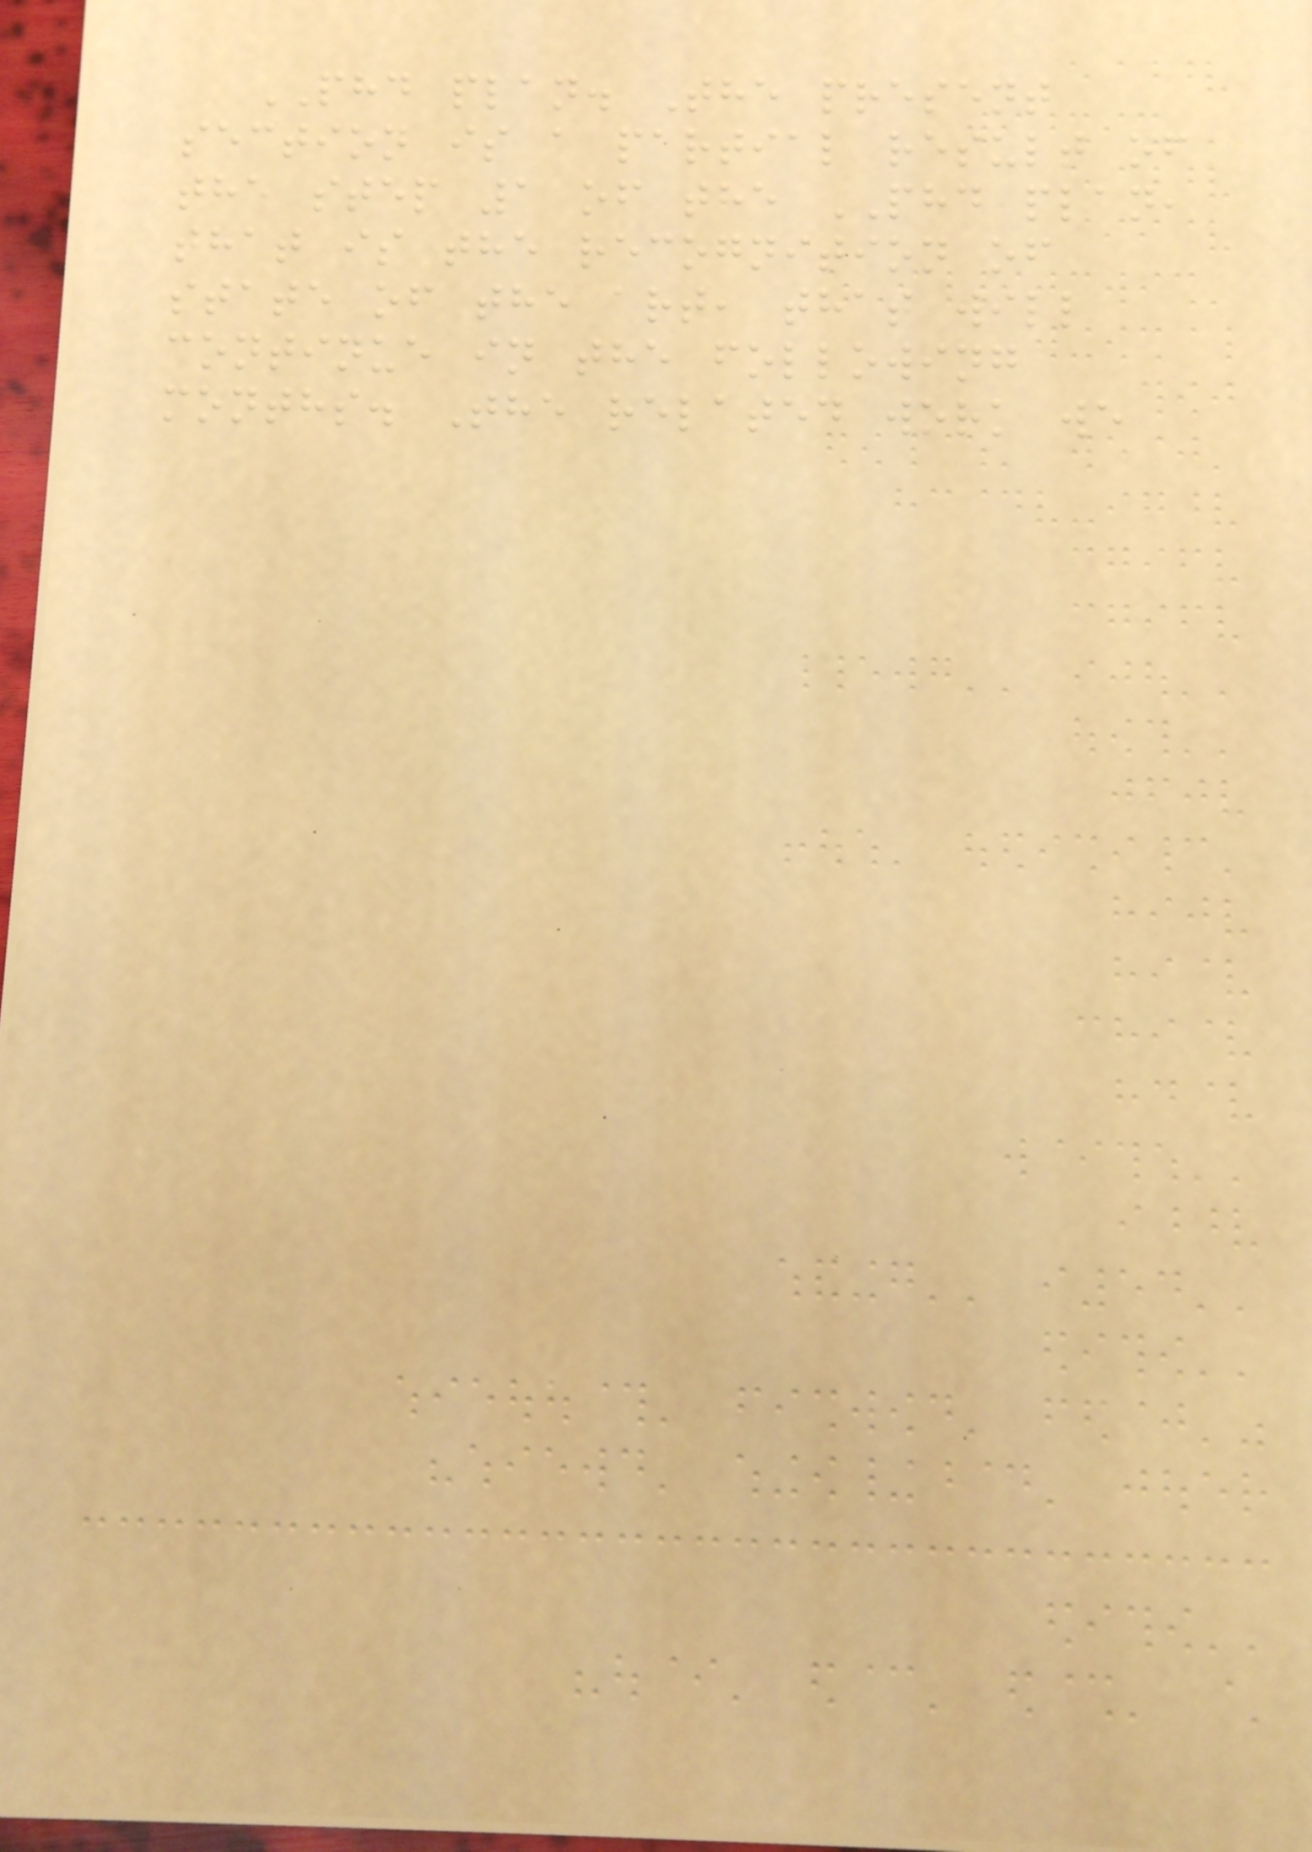PHD plan. The present
section is a partial result of
the step 1 of the PHD plan,
that is the recognition of
state of the art, that will
continue in the following
months. The related work we
